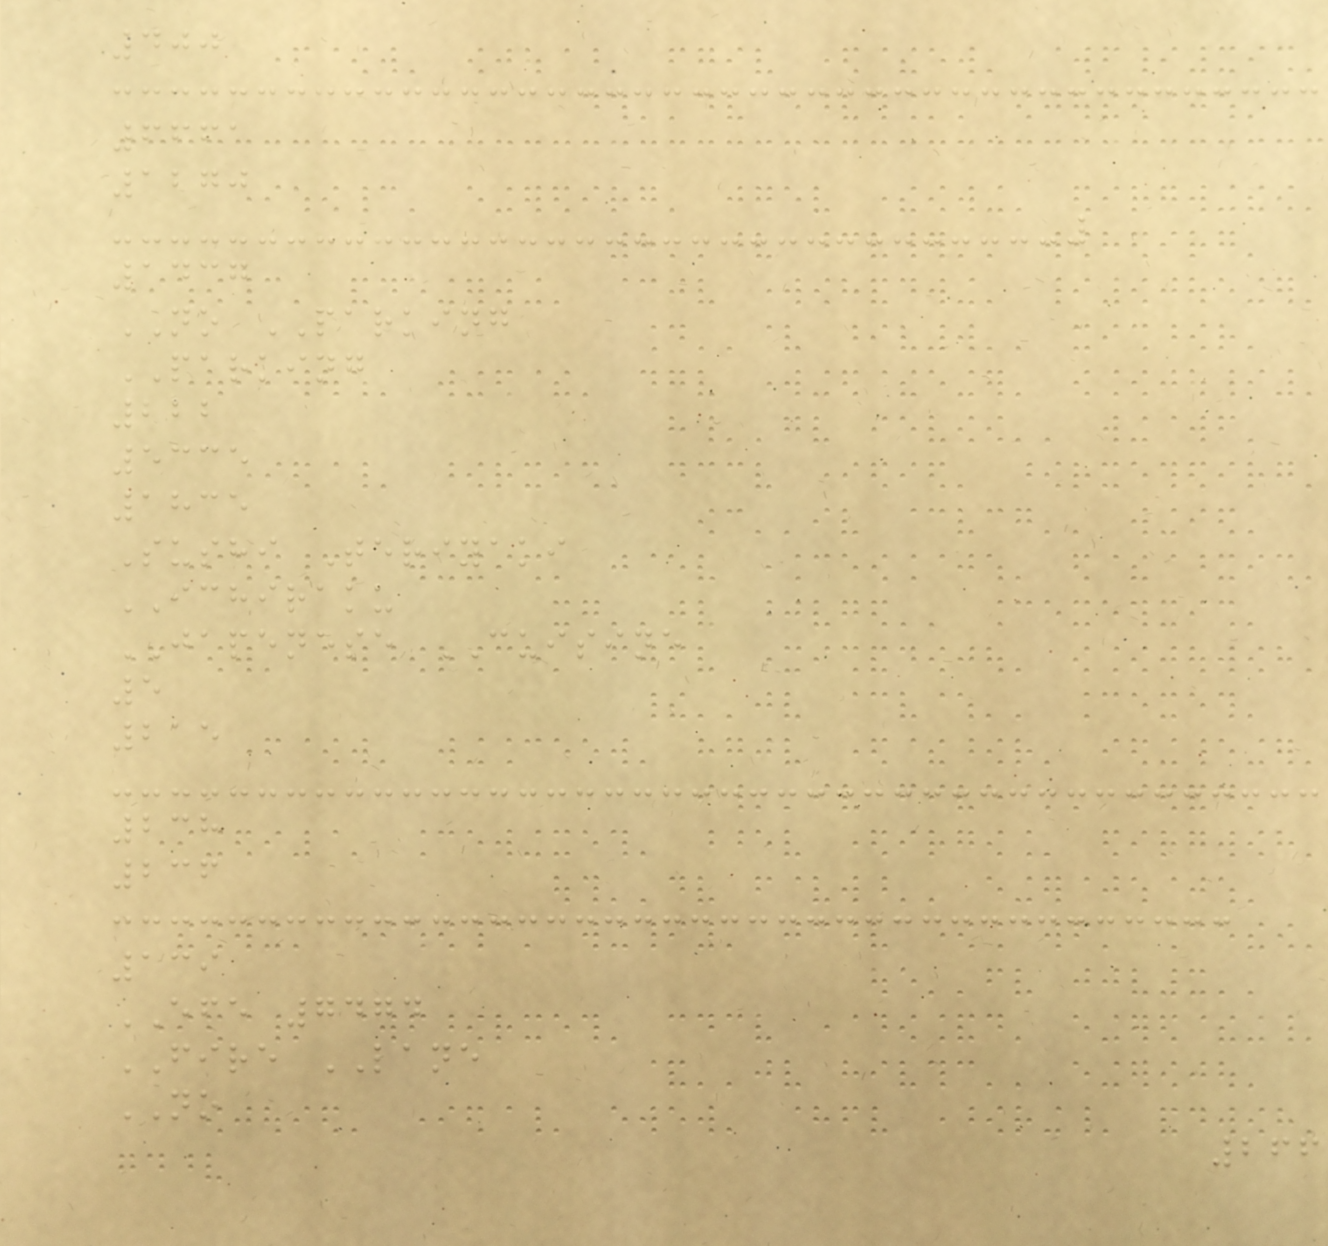400
6661
1270
1437
NO PARKING
PARKING
222
5335
1835
Sushi Teriyaki
ICHIRAKU
JAPENESE CUISINE
5
215
238
236
139
EFE 7474
FIRE LANE
NO
266
